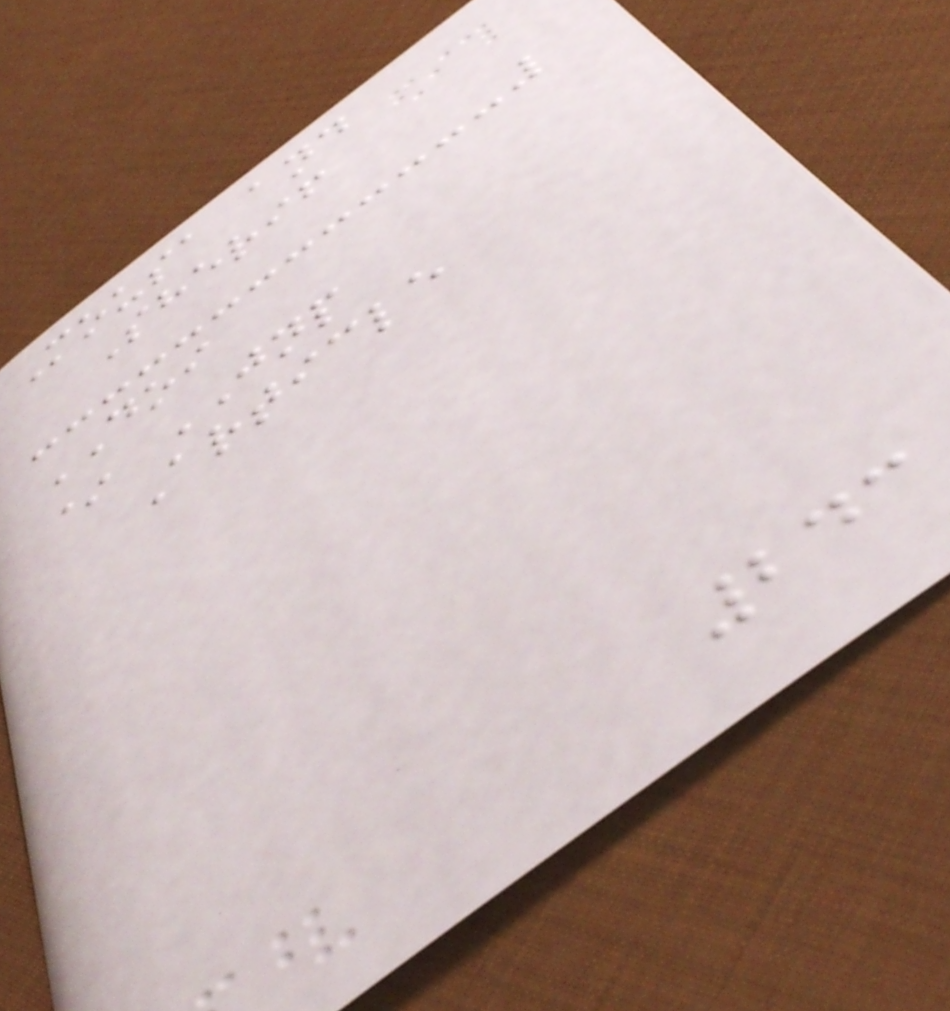Mousa and
Sherif
DOI
* JNP
Article
243
